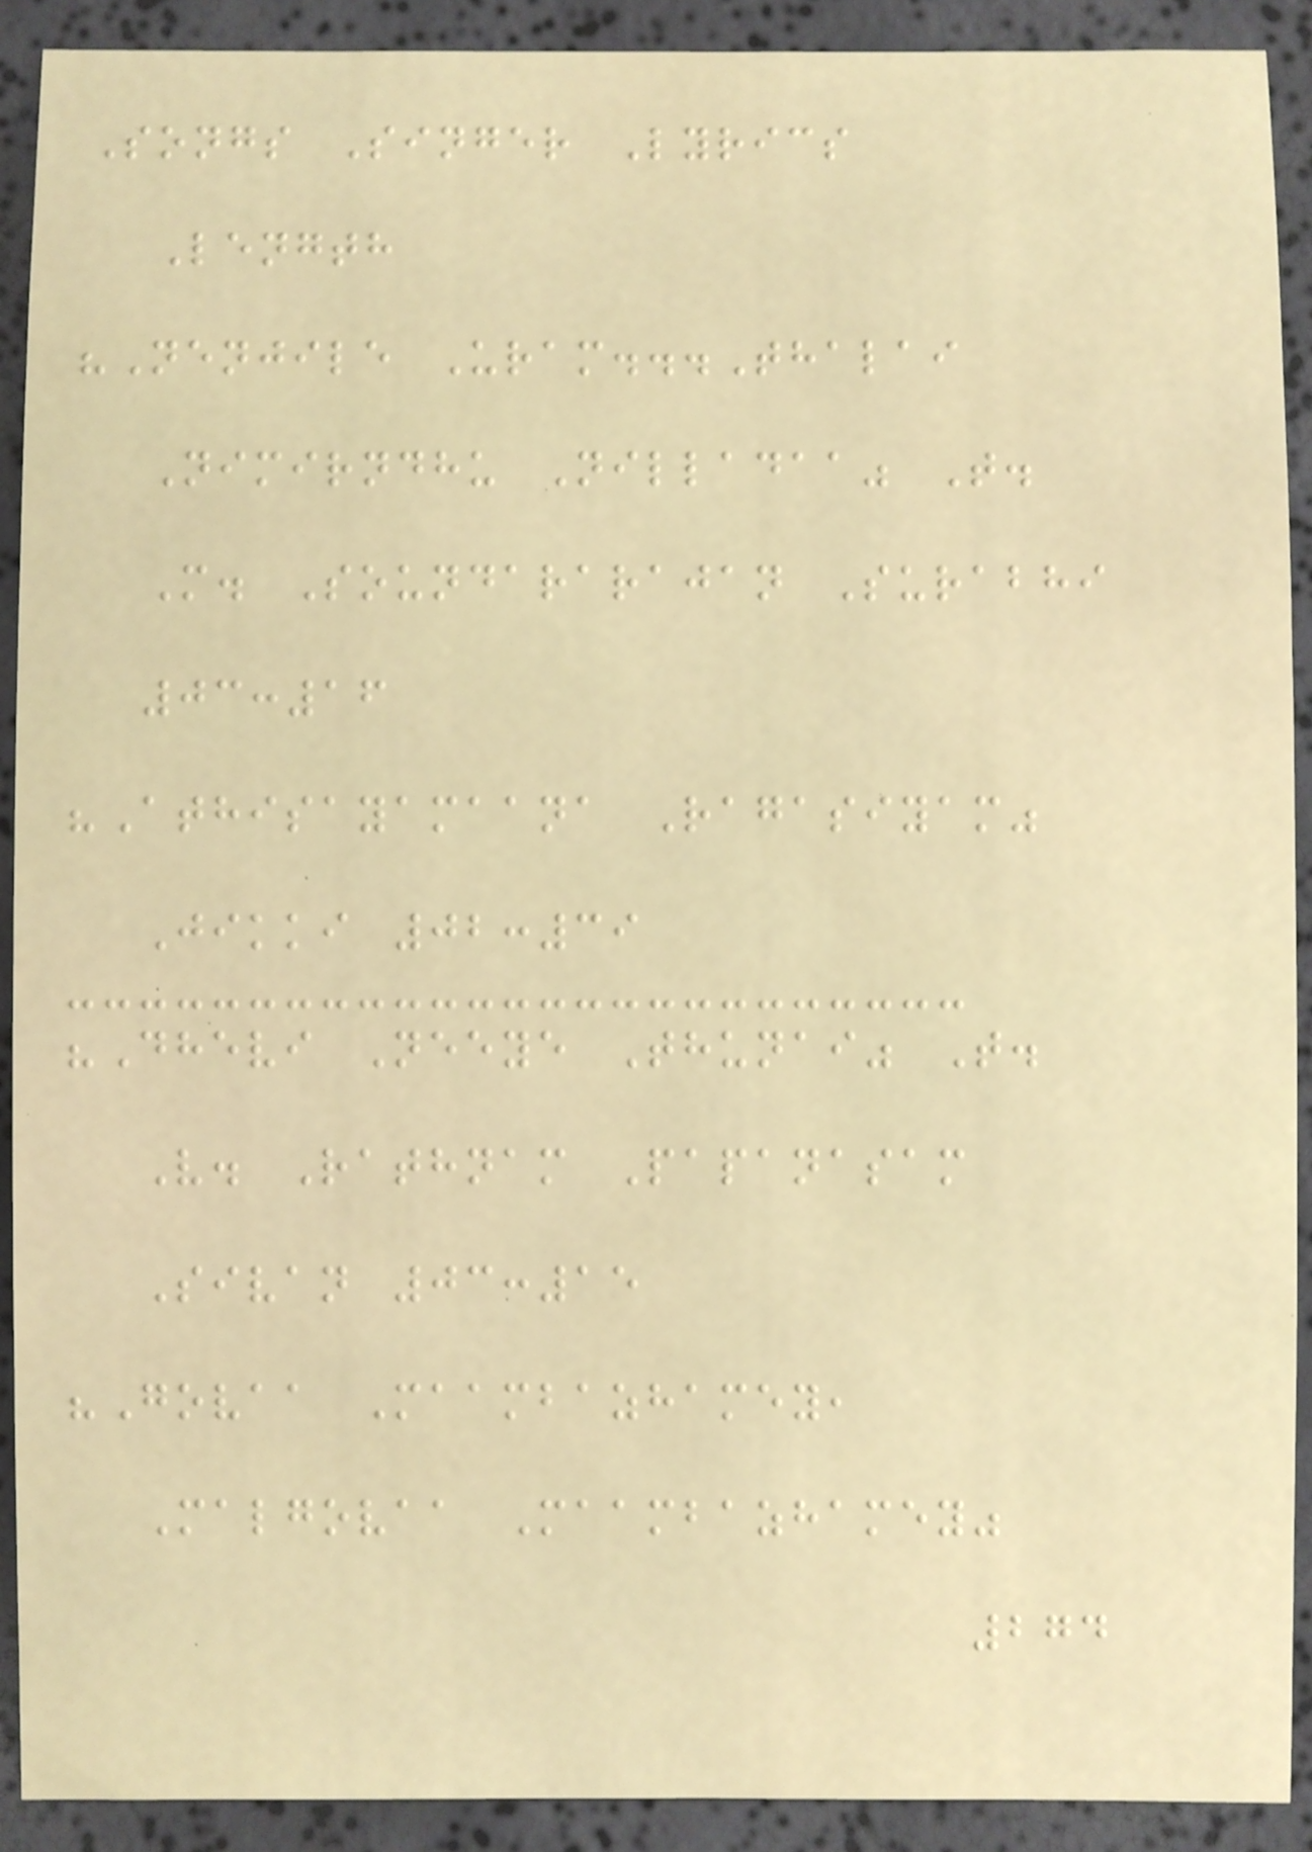Songs Singer Lyrics
Length
"Nenjile Uram...Thalai
Nimirndhu Nilladaa" T.
M. Soundararajan Surabhi
03:16
"Athisayamaana Ragasiyam"
Jikki 02:39
"Dhevi Neeye Thunai" T.
V. Rathnam Papanasam
Sivan 03:15
"Govaa Maambazhamey,
Malgovaa Maambazhamey"
274
